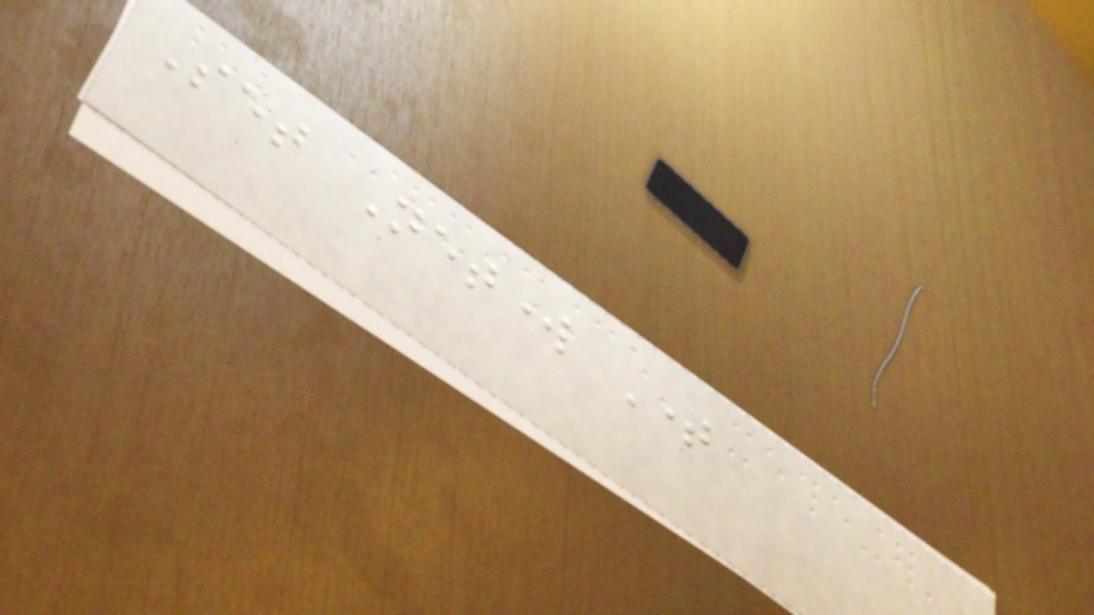Set Network Time
